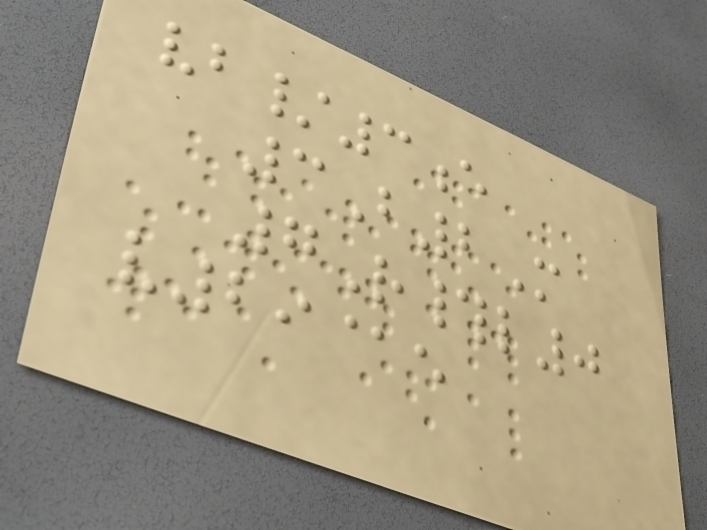vb/3e
3B2M
7R#l0
v29@e
